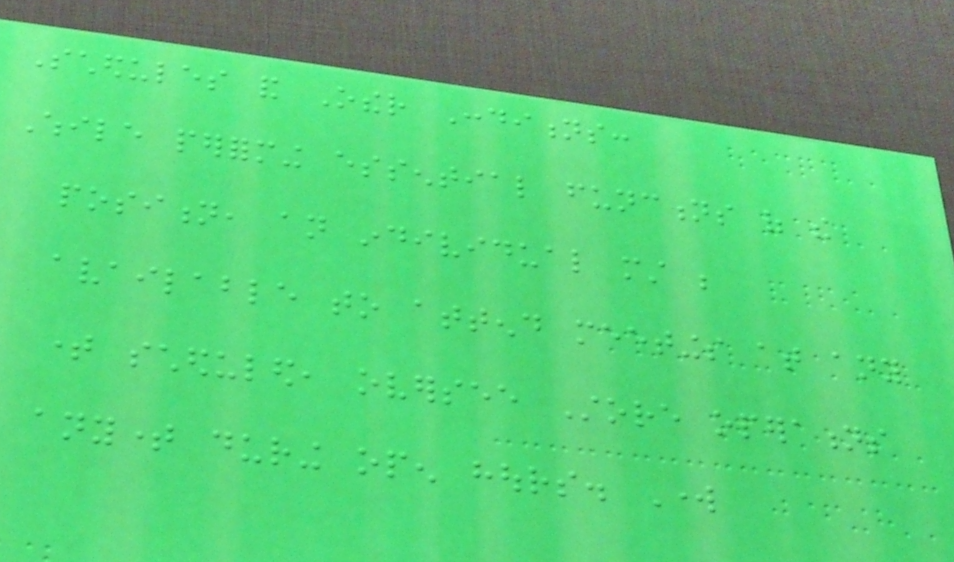Schedules and Other Conditions:
While performing essential functions of the
position, an individual must be
available to attend meetings at any
time scheduled, oversee Store operations
anytime during open hours. Work
